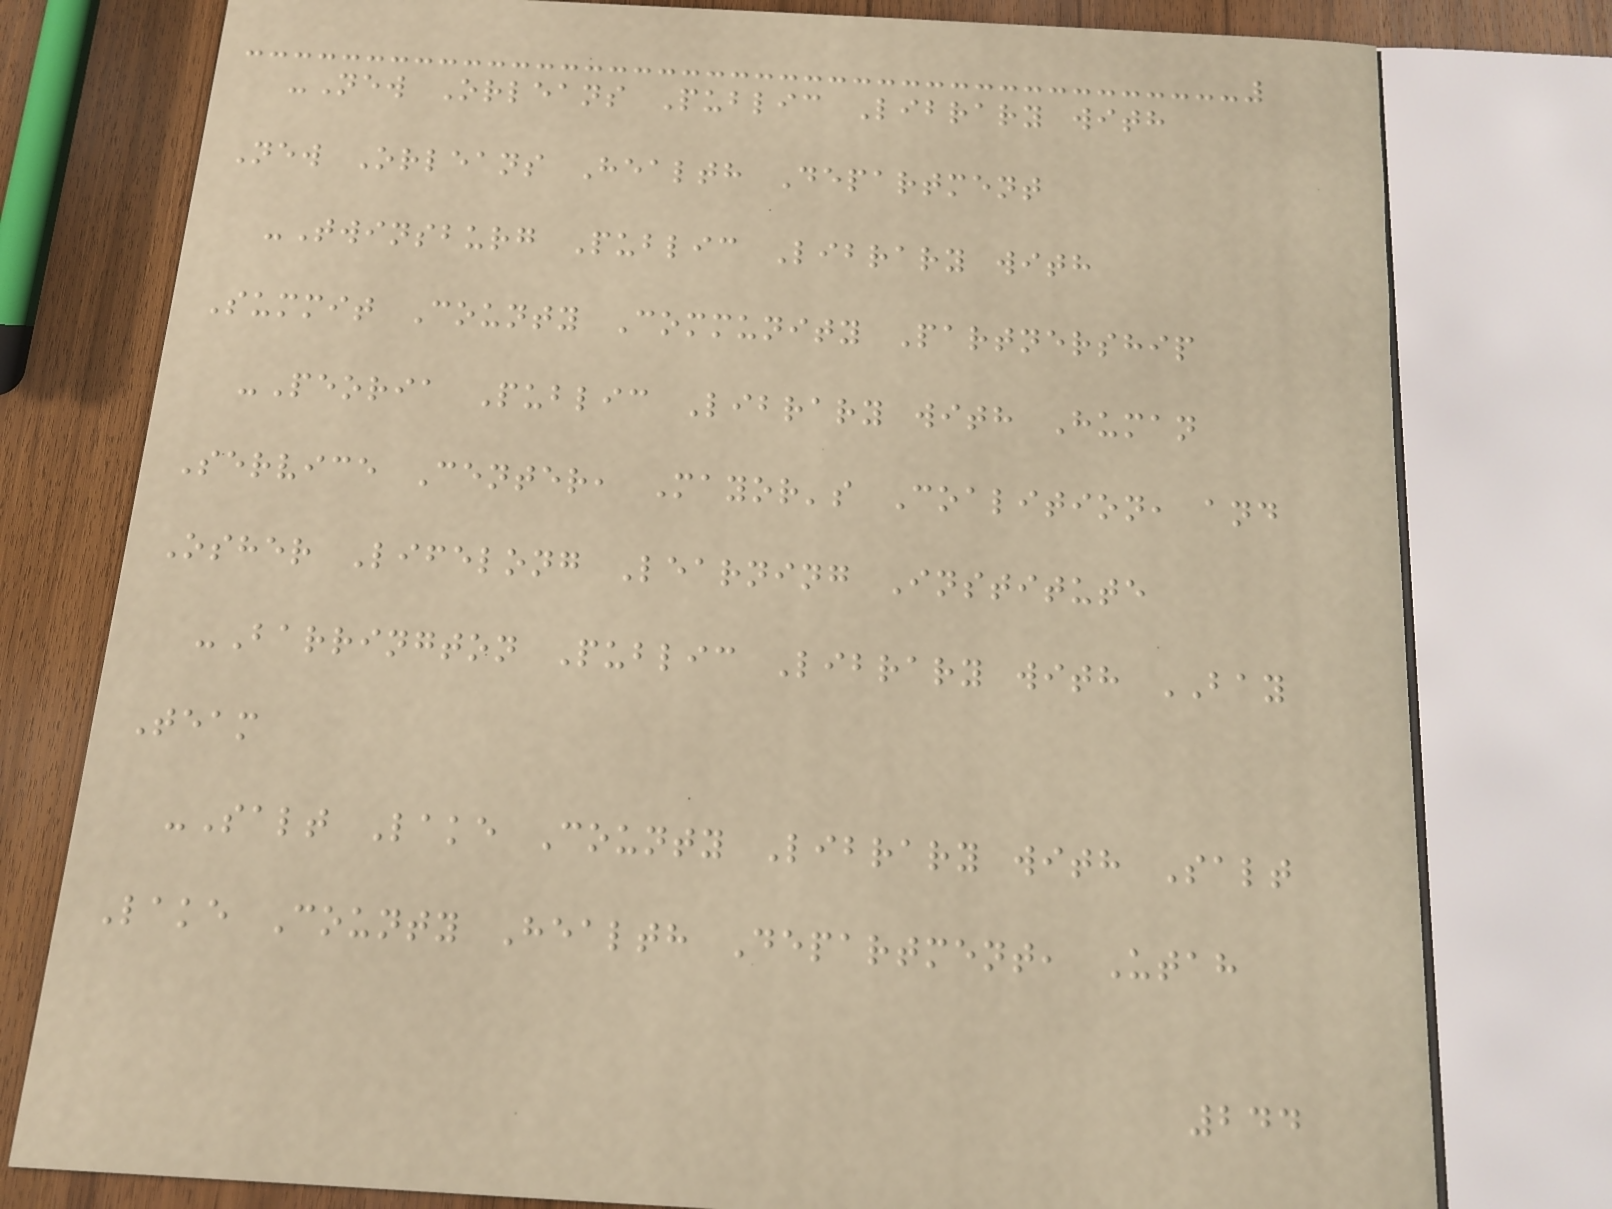-New Orleans Public Library with
New Orleans Health Department
-Twinsburg Public Library with
Summit County Community Partnership
-Peoria Public Library with Human
Service Center, Mayor's Coalition, and
Osher Lifelong Learning Institute
-Barrington Public Library with BAY
Team
-Salt Lake County Library with Salt
Lake County Health Department, Utah
244
